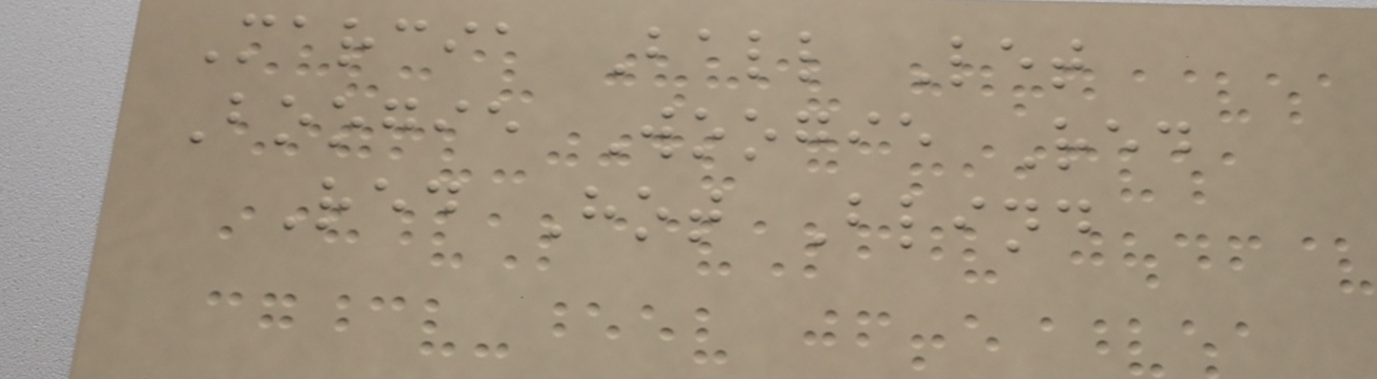Marcia Ball Let
Boogie Woogie Red
Red Hot Blind
